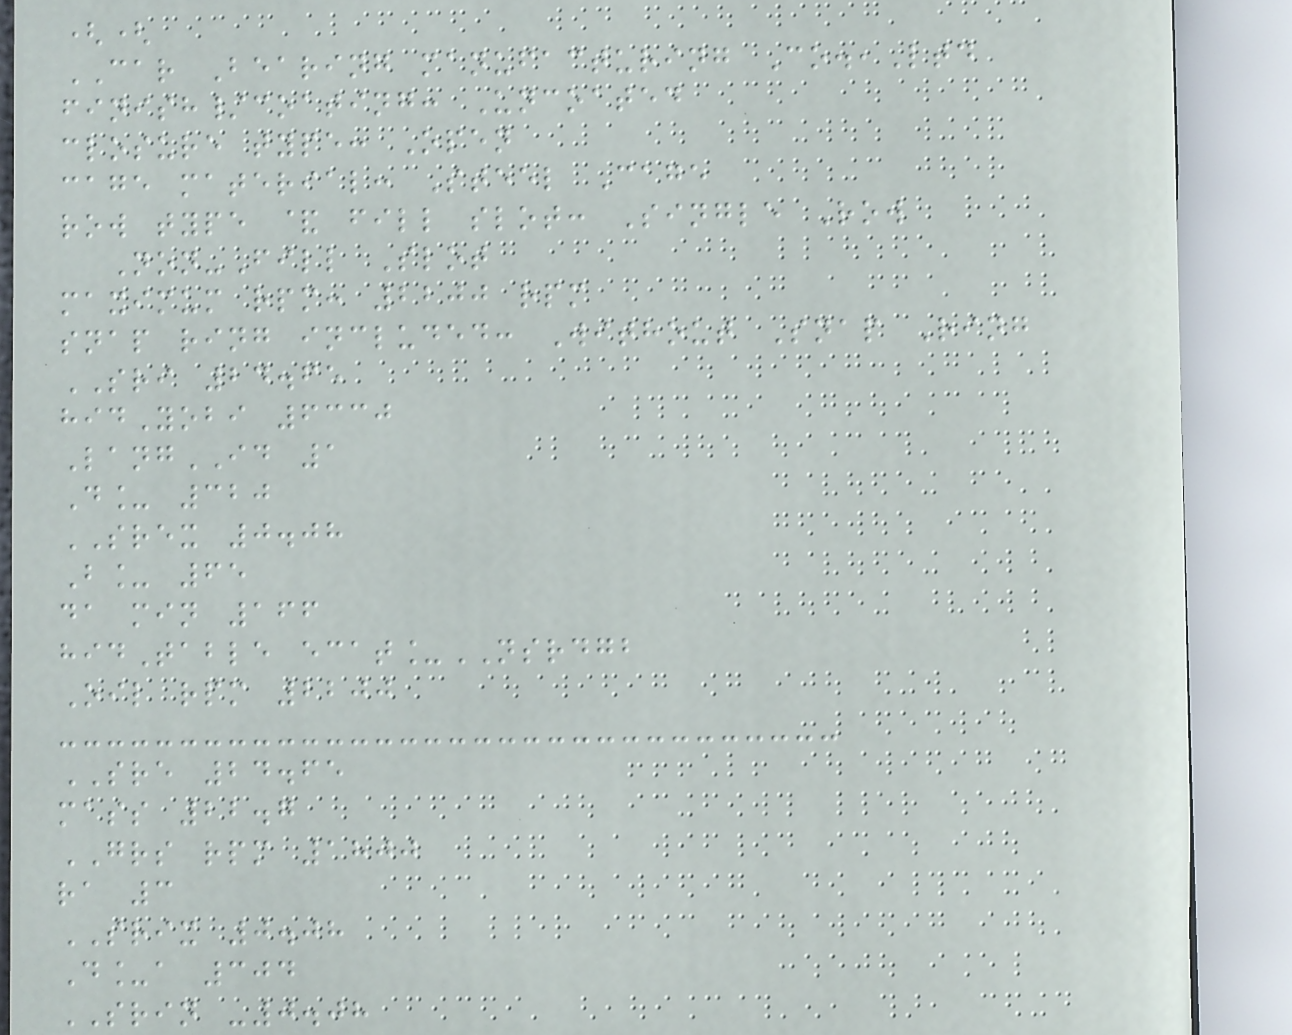((
CAR Bearing manufacturing Co.,Ltd
finish/coating: Uncoated
closure type: Open
cage material: Steel Cage
row type & fill slot: Single Row
Non-Fill Slot
maximum rpm: 2200 rpm
snap ring included: Without Snap Ring
SRI 24.65
hidYobi 6330
LangID 1
D_ 320
SREX 0.08
B_ 65
da min 166
hidTable ecat_NSRDGB
Oil rpm 2200
SRE 24.65
mass 22.7
GRS rpm 1800
ra 3
SRIX 0.08
D_a 304
SRIN -0.08
